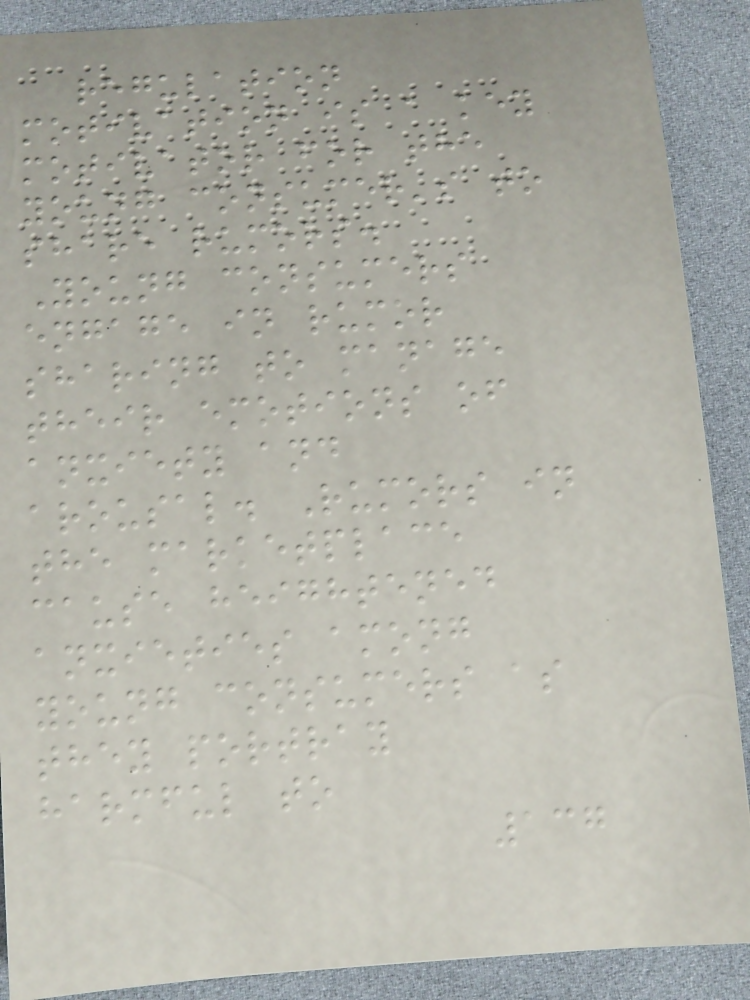regulation
motivation is a key
motivator for the
young consumer's to
share rumors.
Young consumers
engage in rumor
sharing to manage
their emotions of
anxiety and
arousal. Rumors in
the marketplace
cause heightened
anxieties among
young consumers as
they portray
harmful to
137
